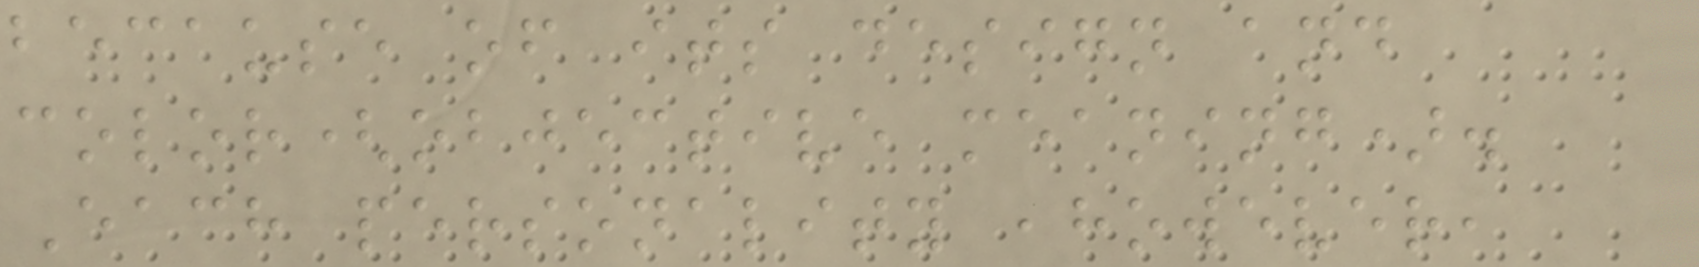because of its design and
color(objective meaning).
Each personality ,however,
